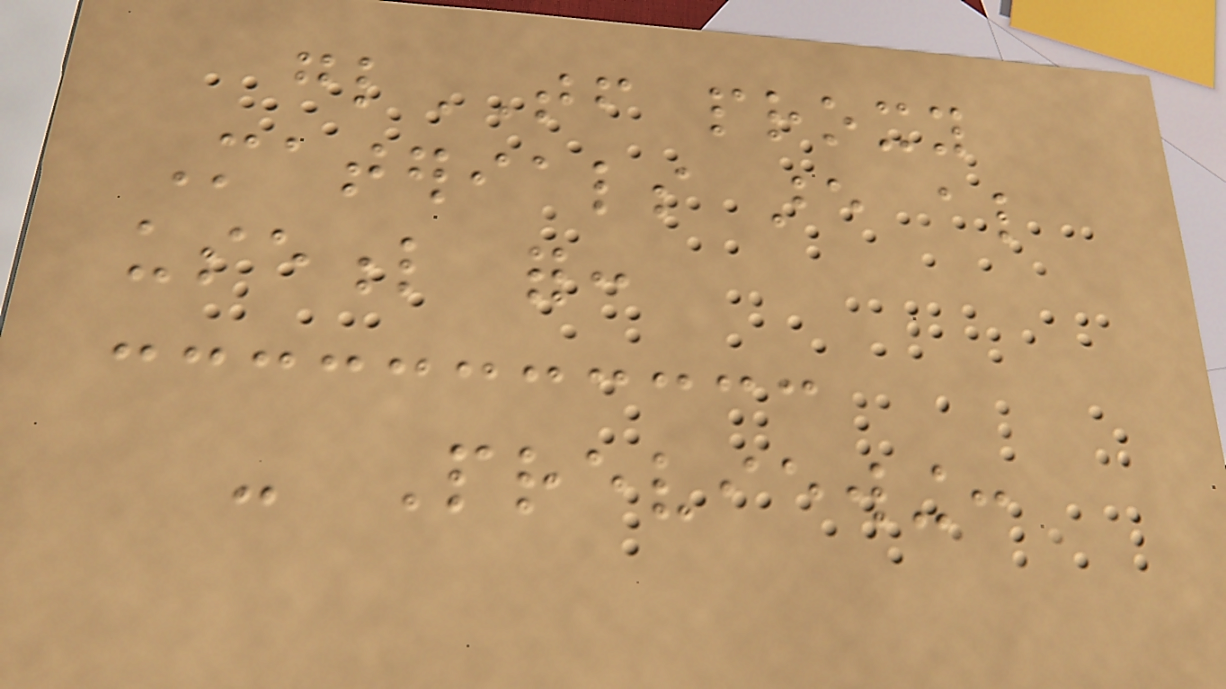glTF proxy
Materials are also
useful for:
- Previewing:
